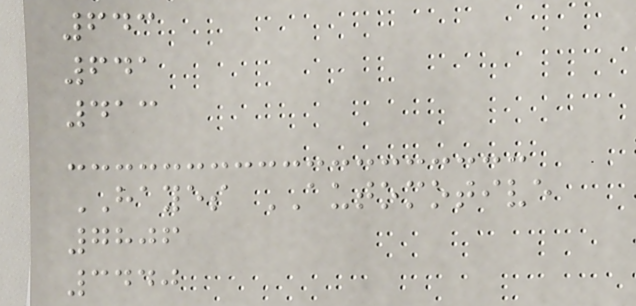643
641
413
HAYES AUTOMOTIVE
7806
3440
